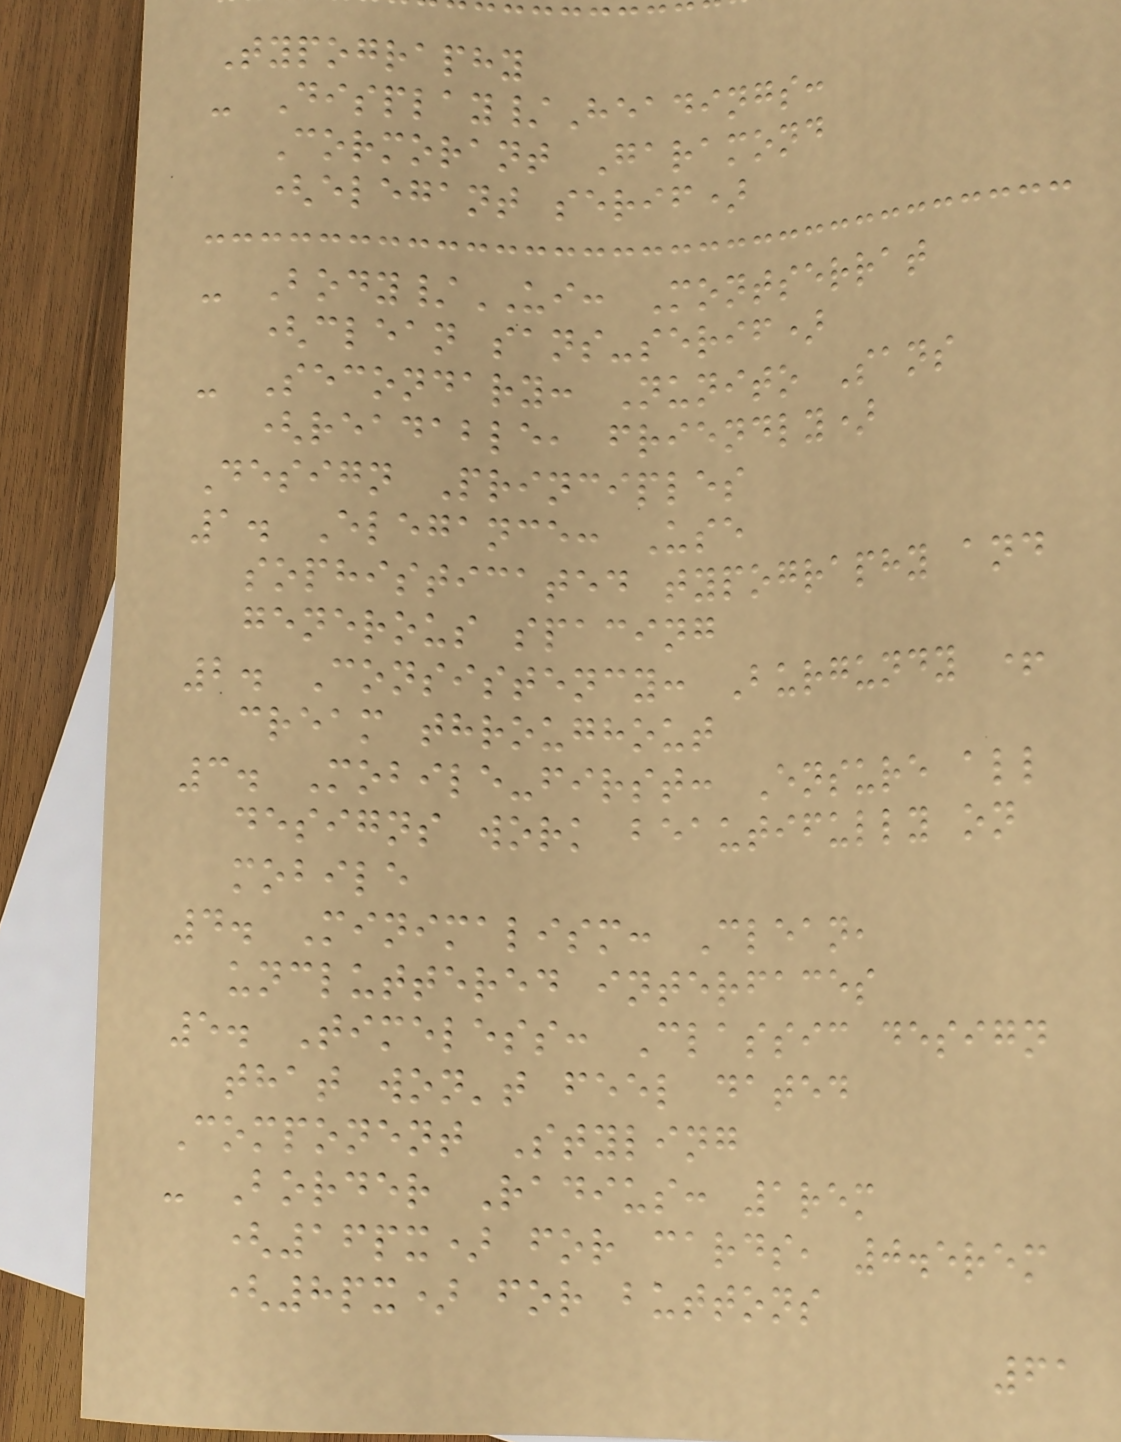Typography
- Display/Headings:
Cormorant Garamond
(elegant serif)
- Body/UI: Montserrat
(clean sans-serif)
- Secondary: Nunito Sans
(readable, friendly)
Design Principles
1. Elegance: Use
sophisticated typography and
generous spacing
2. Consistency: Burgundy +
cream throughout
3. Mobile-first: Ensure all
designs work beautifully on
mobile
4. Minimalism: Clean,
uncluttered interfaces
5. Timeless: Classic design
that won't feel dated
Component Styling
- Border Radius: 1rem
(16px) for cards, 0.5rem
(8px) for buttons
61
